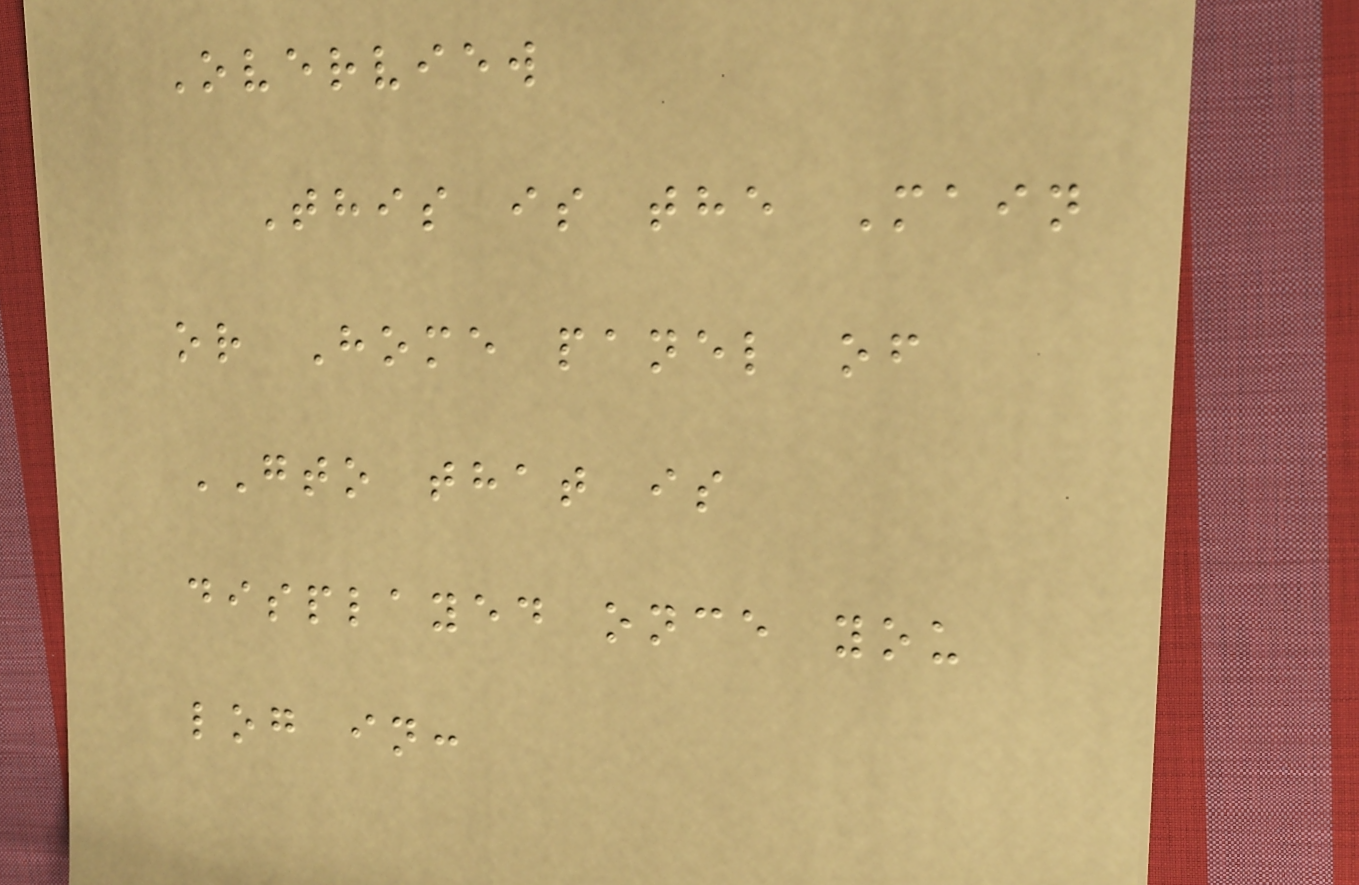Overview
This is the Main
or Home panel of
GTO that is
displayed once you
log in:
